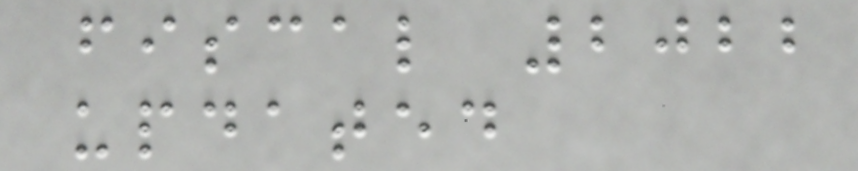fiscal 2022
updated
